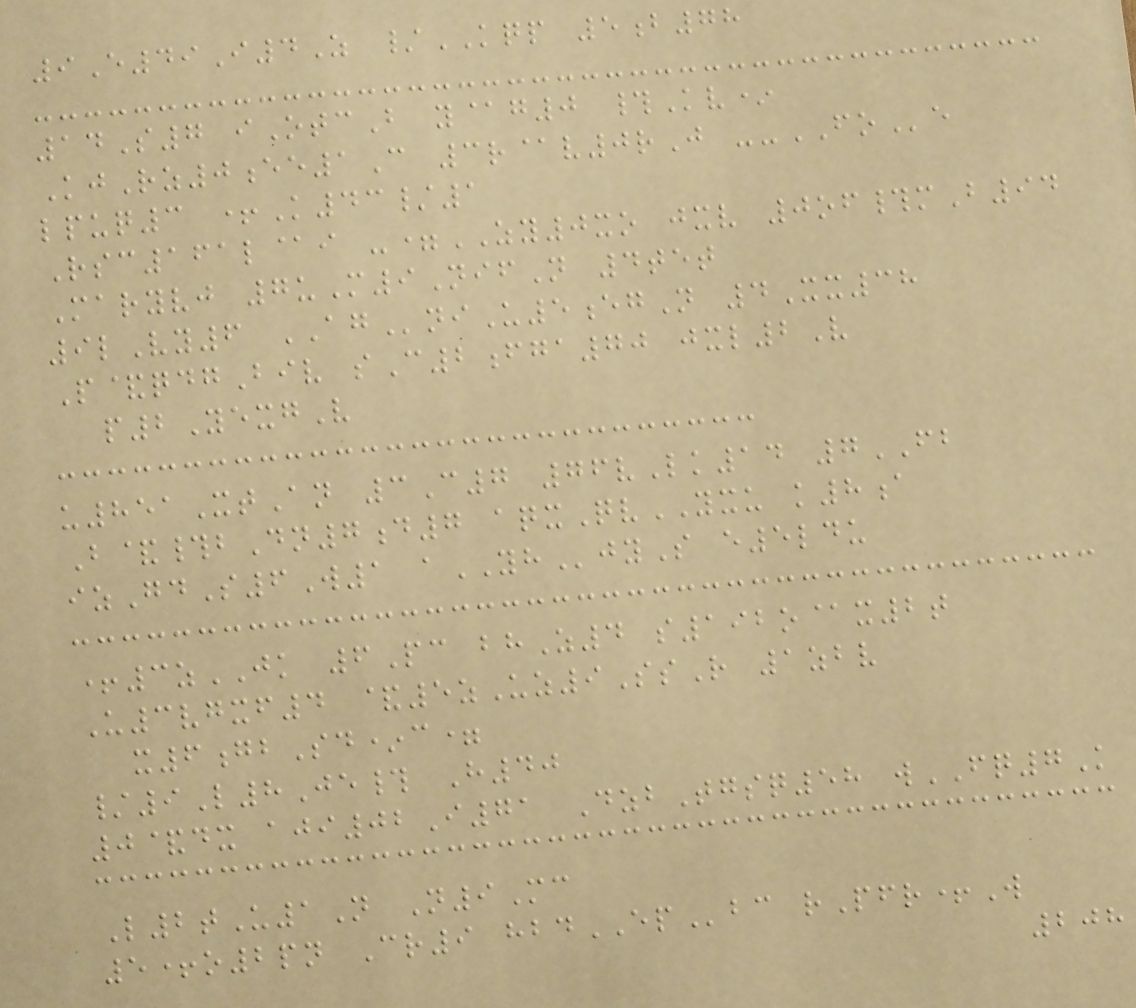9E49I4Z /KQP 5b78
14S7 iOtcB y@g0 #Kv*
KjRz0ee1C 3r@v0rJ --FOe
lpuq3 +K43/1
Rsc161l@i -=ZY0xo jxv 0of#mB94
Maryvj 7uM9NifN 4tet
9lVy6 AGniU5egN 4Xx38
P&qdgBiv sC2fga70 jxl2V
p2YexgV
u851XtAn 3C7 76vLk14 7FB
B&#bDn7d7 aqxQvYXU k8a
izGdS6W1 aYHjyS e5ldu
+3zJK 6Pc bhZ4 s192o@x2t
U3vgxf4 &5zUz9SsR 1zbv
x6gbSd*c=
/9L8Je# H40
0&dx aji02I71 DzbTgsq58 wFQ7K
L2tU1N N9Mc
5+o2pn Cr9 hbdEPbc rPfr+W
208
